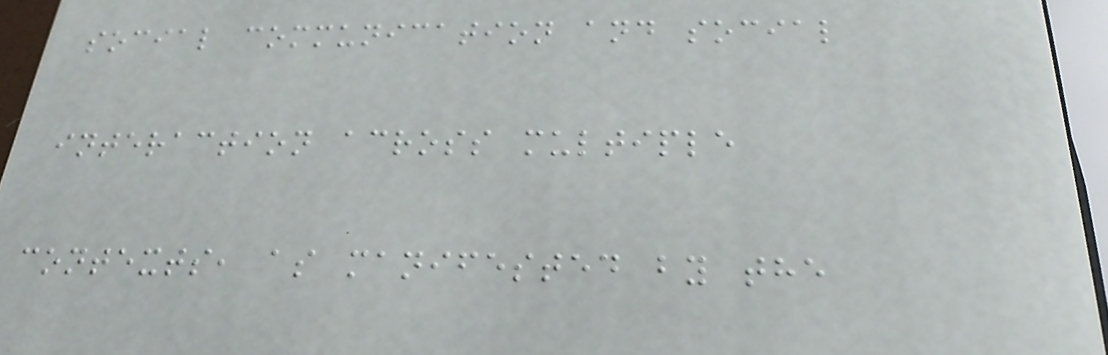social communication and social
interaction across multiple
contexts, as manifested by the
